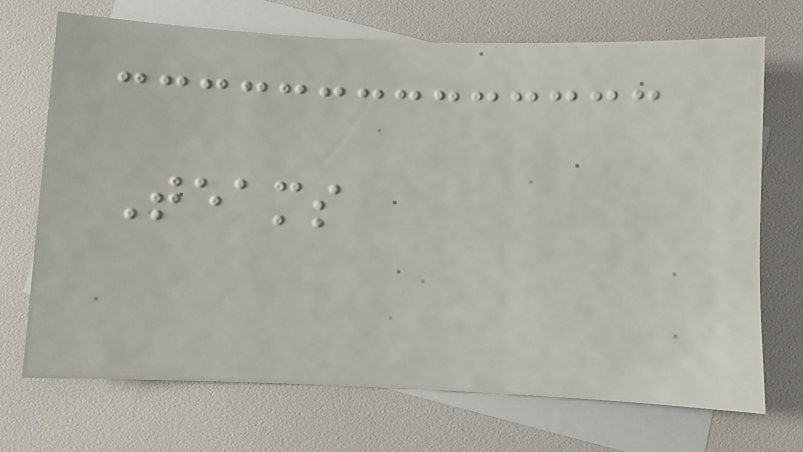Teams
